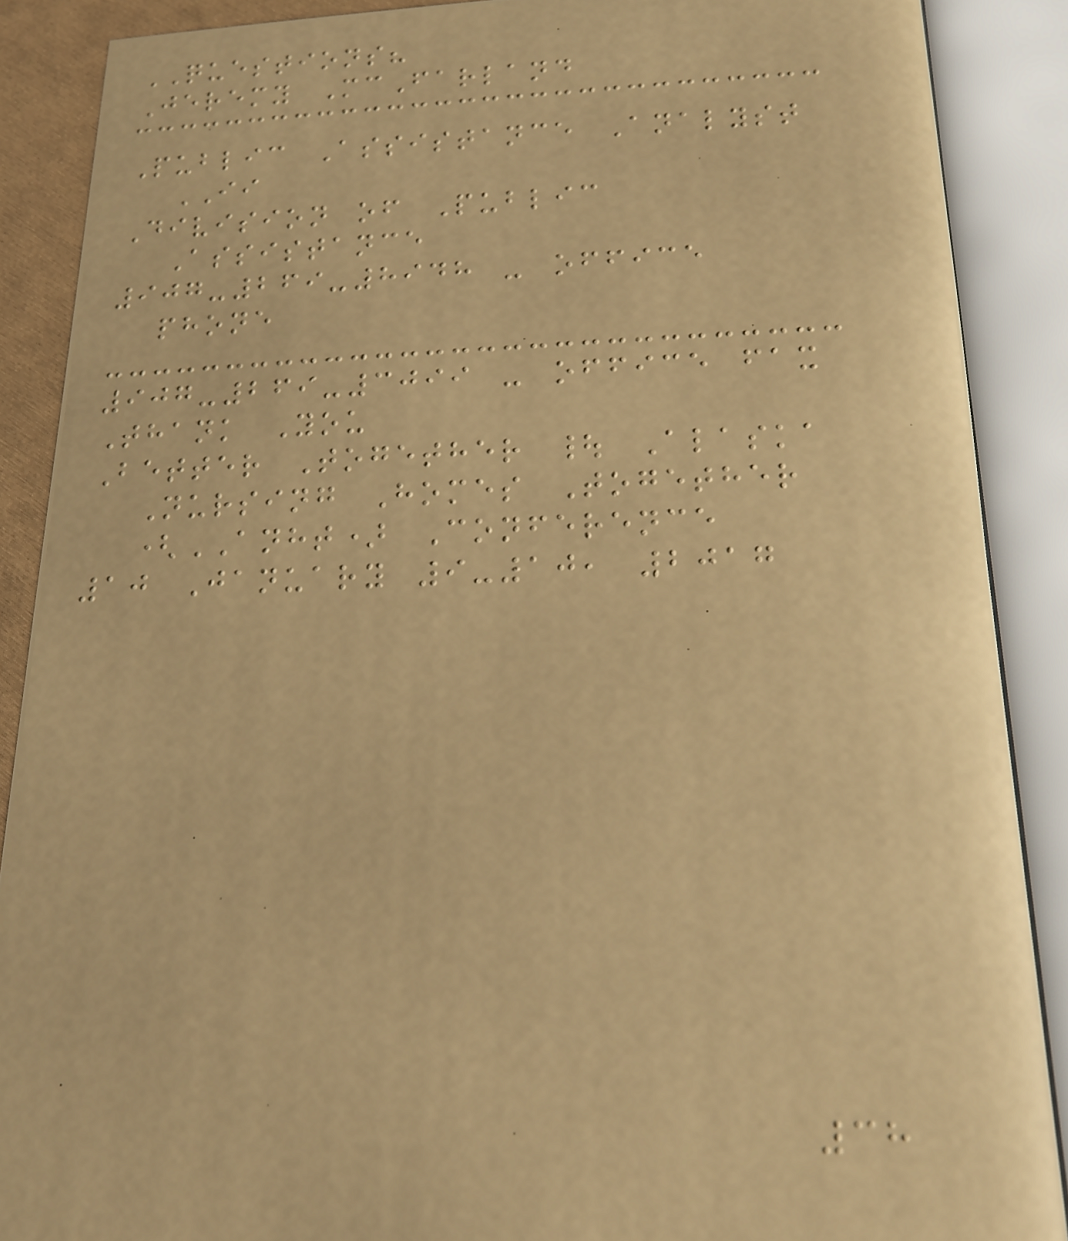QUESTIONS?
Jeremy McFarland
Public Assistance Analyst
II
Division of Public
Assistance
907-269-8948 - office
phone
907-269-3099 - office fax
Thank You
Better Together | Alaska
Nursing Homes Together
(ANHT) Conference
10 January 9-10, 2017
38
